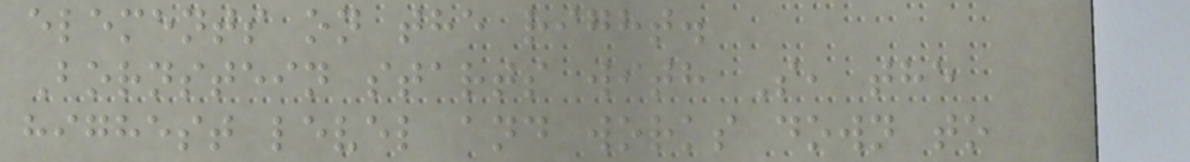elements on the right.
Bornstein starts with S, the
highest level and works down to
